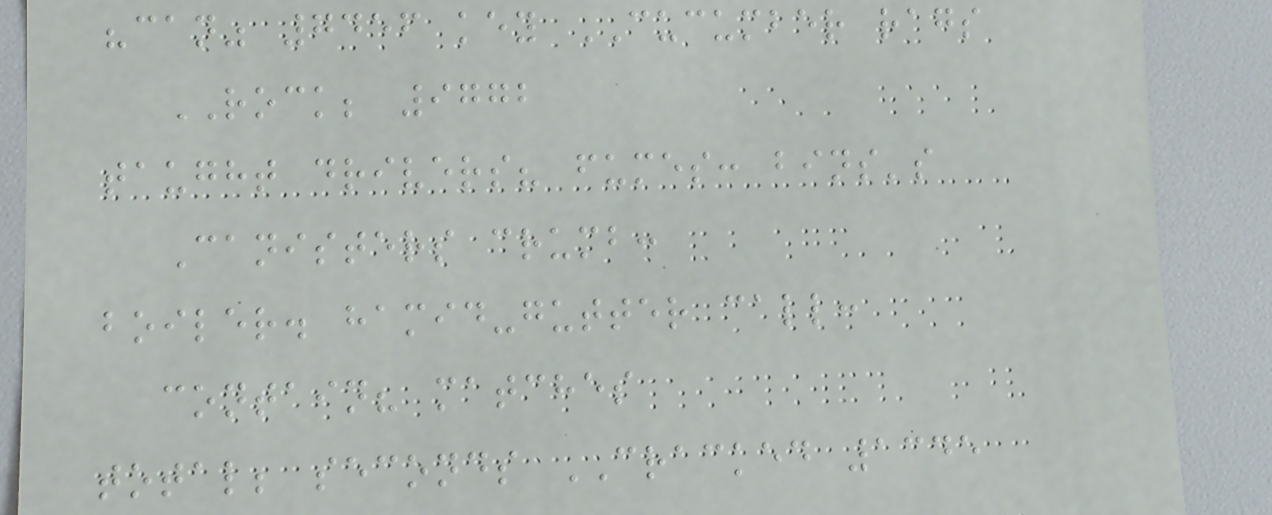"can" 7456 key CUCUMBER rags
ROCK; 9772
taught drivers? fumes: bins's
Canisters crumb:
boiler. hamid-gutter call:
contain? matches
total; seconds CRACKED 1345
